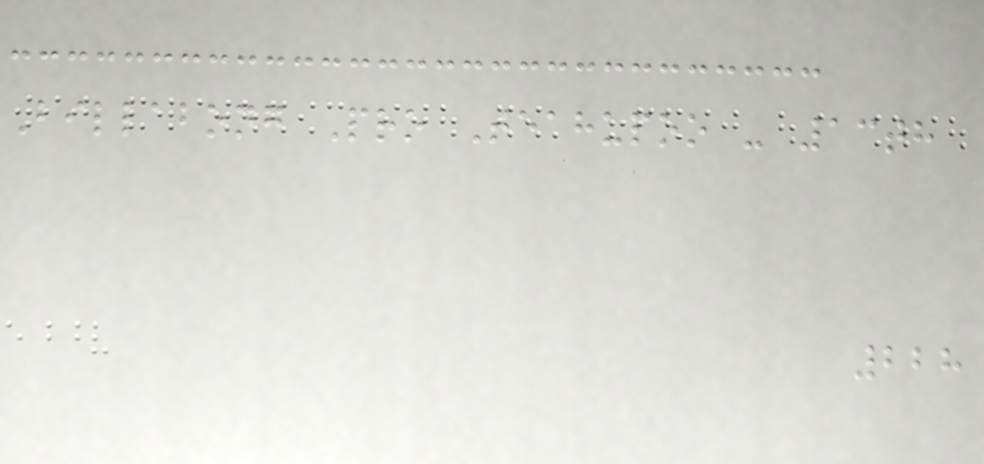Billabong Pro Teahupoo - 13th
228
